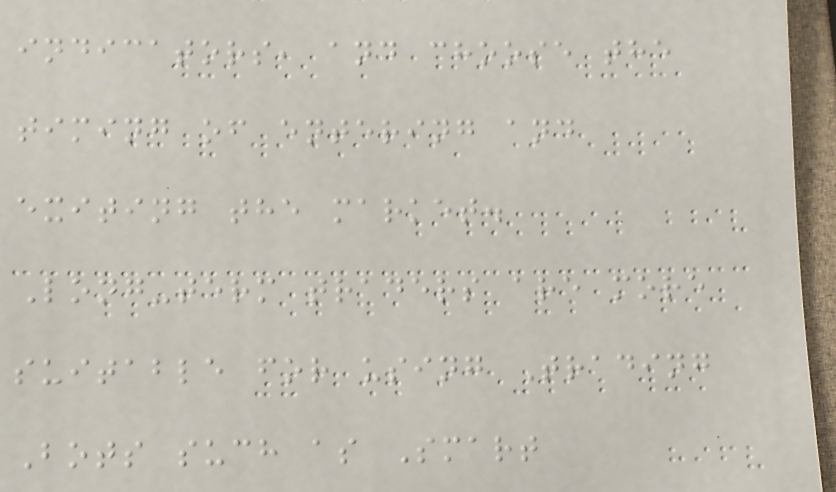indicators, and choose the
timing of entering and
exiting the market.
Long-term traders are more
suitable for using Trading
Bots such as Smart
